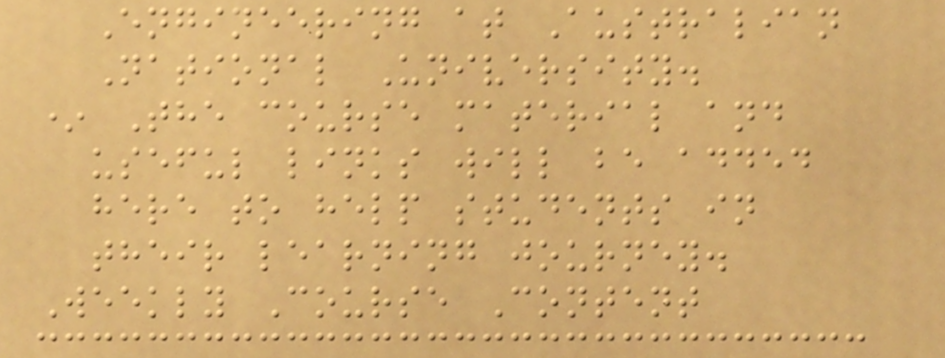Engineering at Australian
National University.
* The course material and
useful links will be added
here to help students in
their learning journey.
Weekly Course Content
